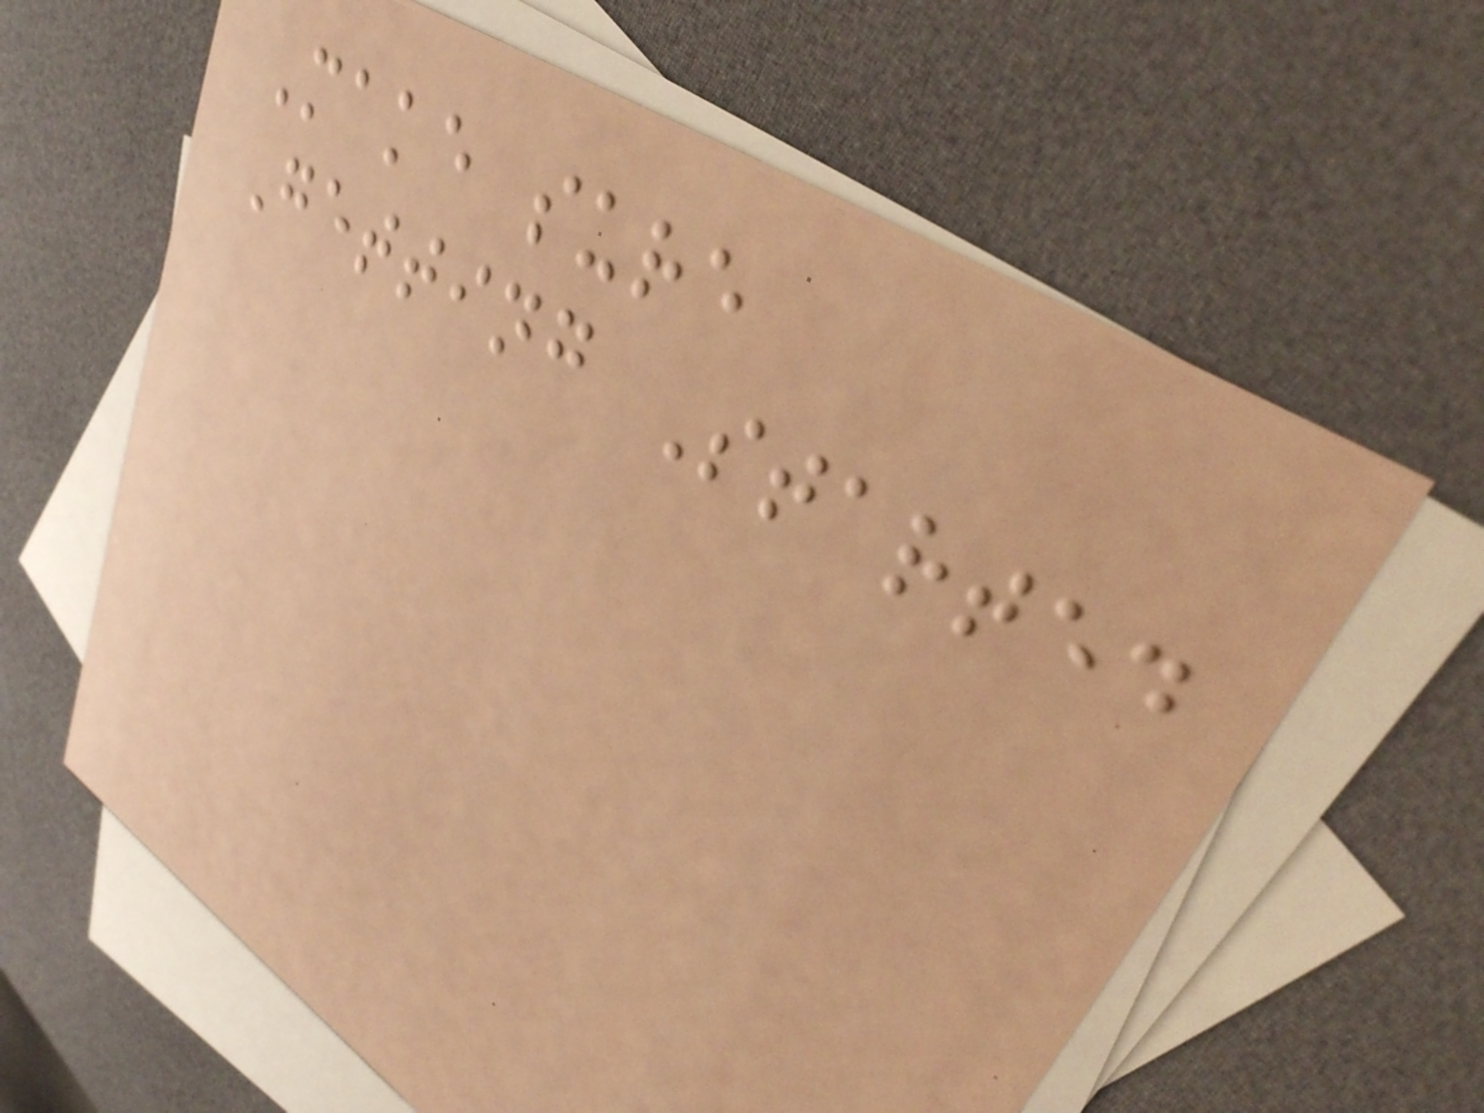Make sure
Getting Started
